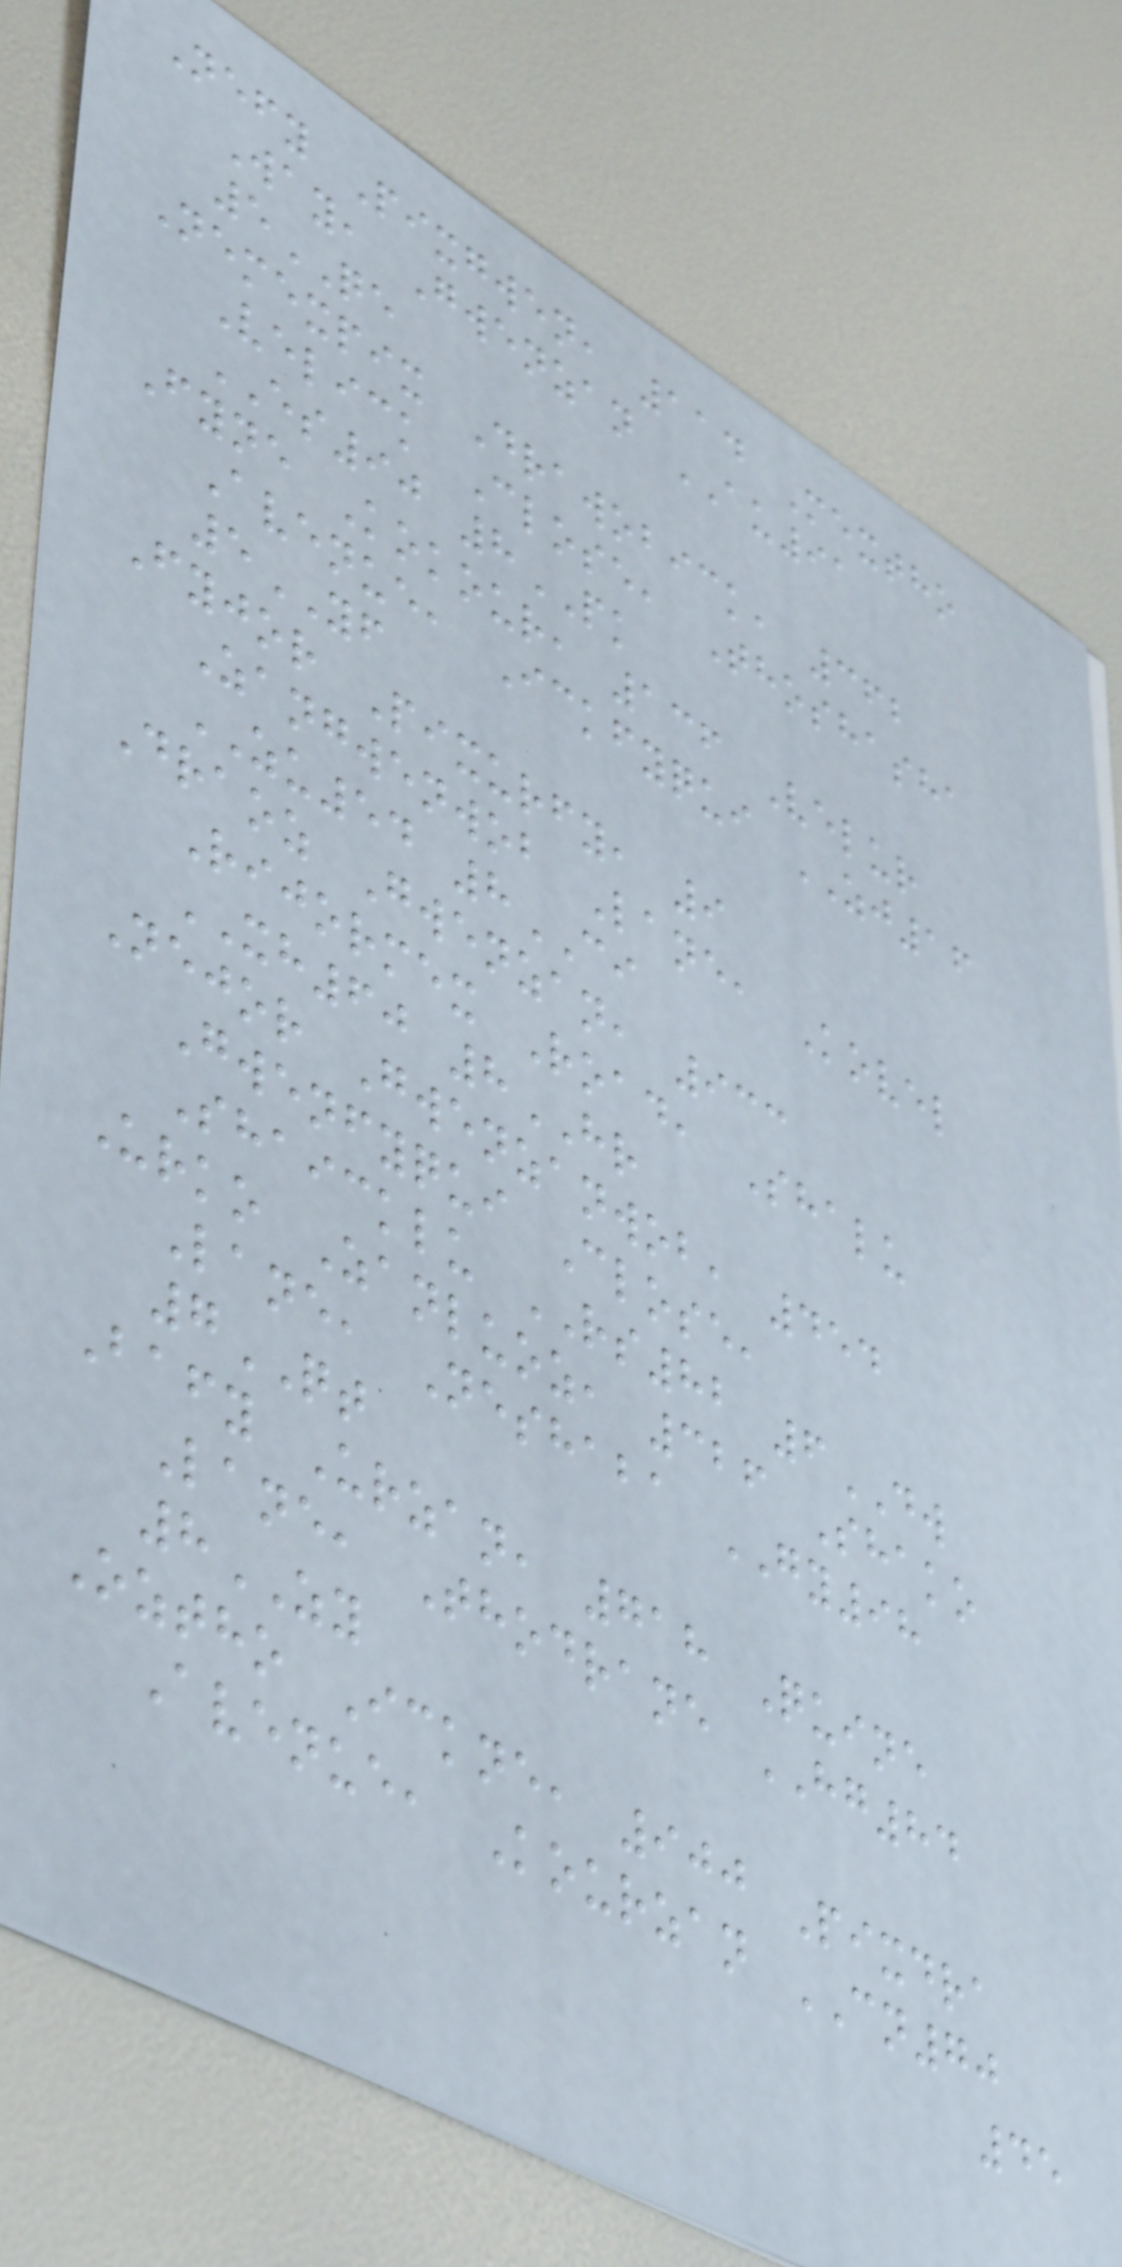Nefy Pixgwen, 114 Mextho
Way, Gwenzan AU91
5QE
Nemexpix Drawobick, 362
Velick Close, Thoshasha
ES90 8PK
Fyne Kokour, 136 Velur
Avenue, Ickfyqui ZJ16
5YF
Fyjor Pixurfy, 9
Zangwenwob Lane, Kovel
ZU54 8CI
Draoz Gwenzan, 933
Rijormex Road, Shalu
XH60 8HR
Nejor Gwenzanwob, 454
Gwenfyqui Close,
Shaicklu RS82 6DW
Urko Zanluoz, 326 Shako
Lane, Neshaba GY98
7QT
Bafy Urzan, 718 Quine
Lane, Thodrane HG84
8ZY
Oztho Ickne, 900 Pixdra
Avenue, Kourzan CN70
45
